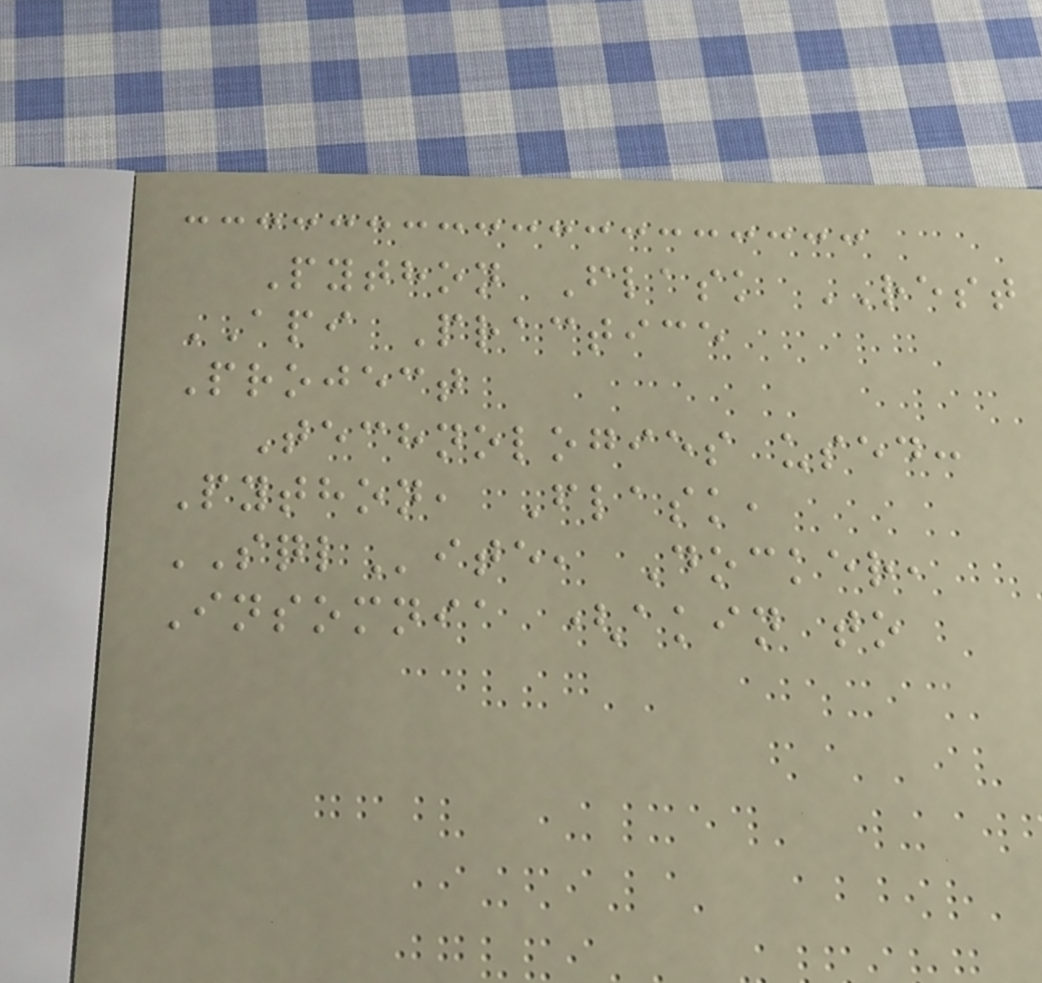Python Flask REST
API Practice
Project
Technologies used:
Python, Flask,
SQLite, Docker,
Insomnia (akin to
